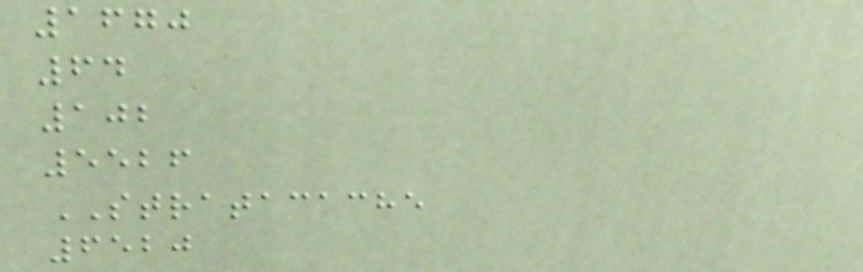1670
64
102
5526
STRATACACHE
6520
